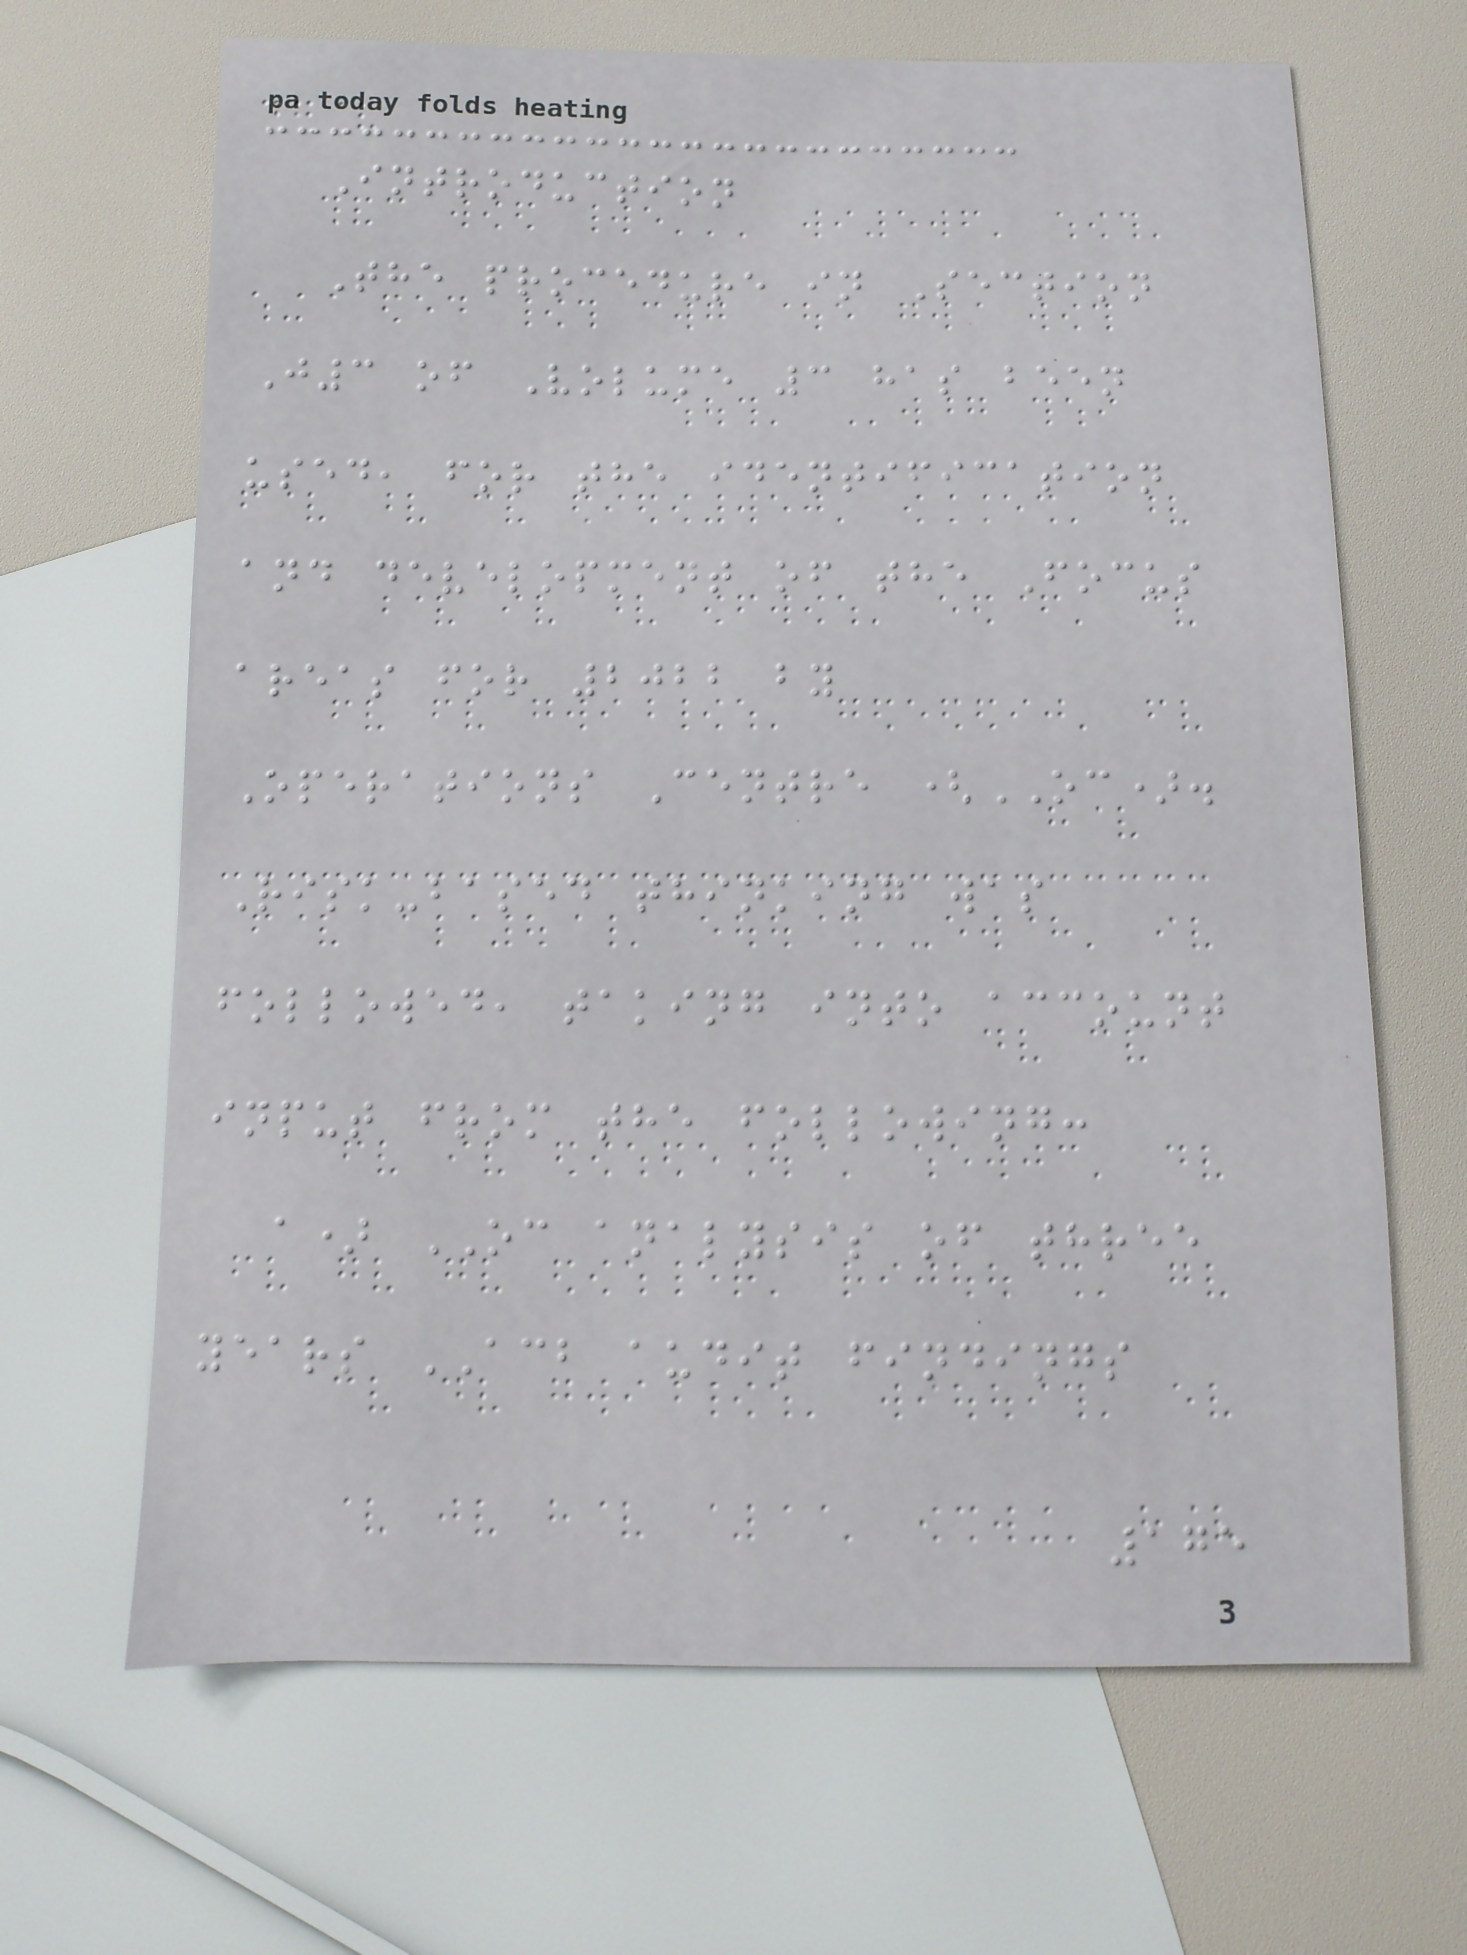Introduction
The procedure in Section
J3 of Volume 3 has been
used, for the identification
and development of the Focus
areas for 2022 by
Operations Centre (OC).
Risk-based thinking was
followed, taking into account
input from the following:
a) OC analysis of three
years ACB audit findings
175
